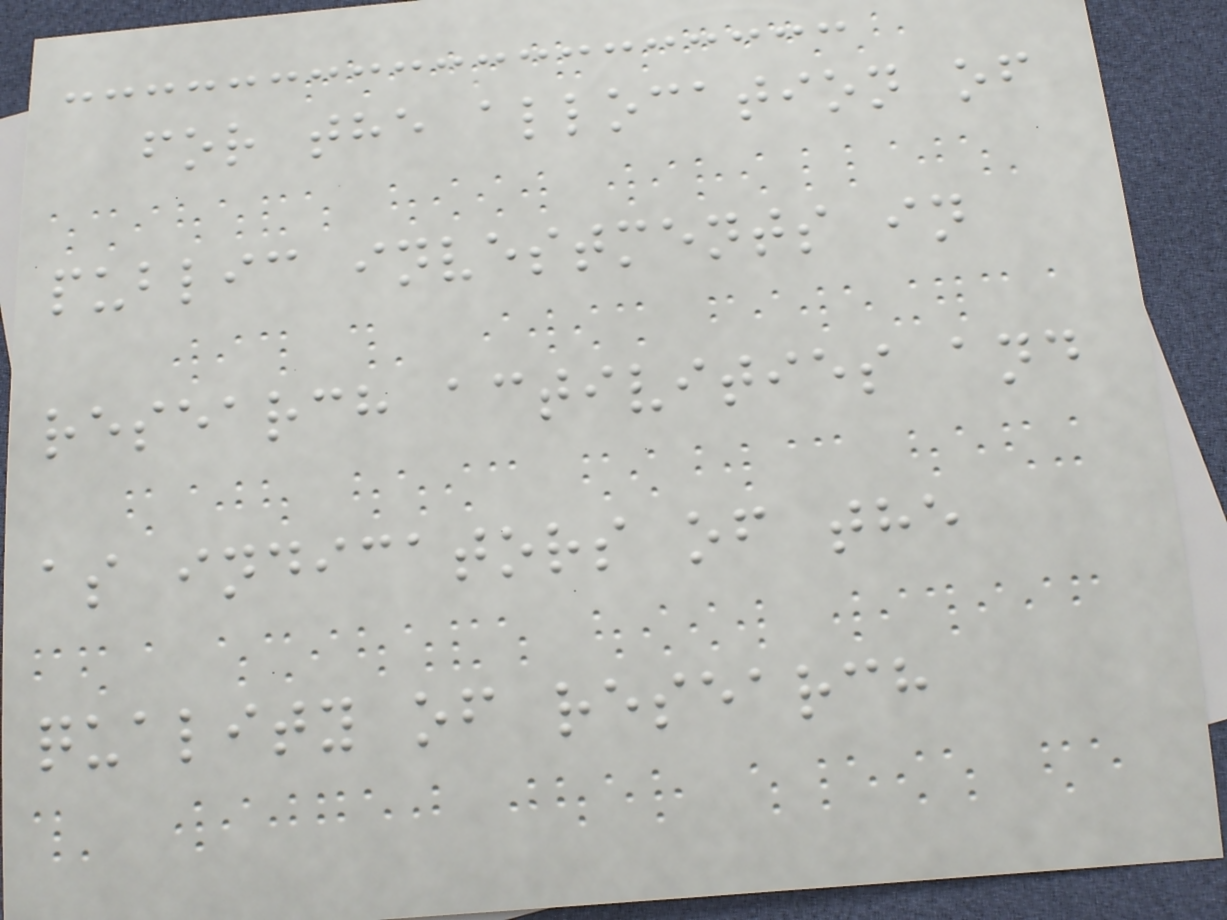for the allocation of
public investments in
research activities and
as indicators of the
quality of research
